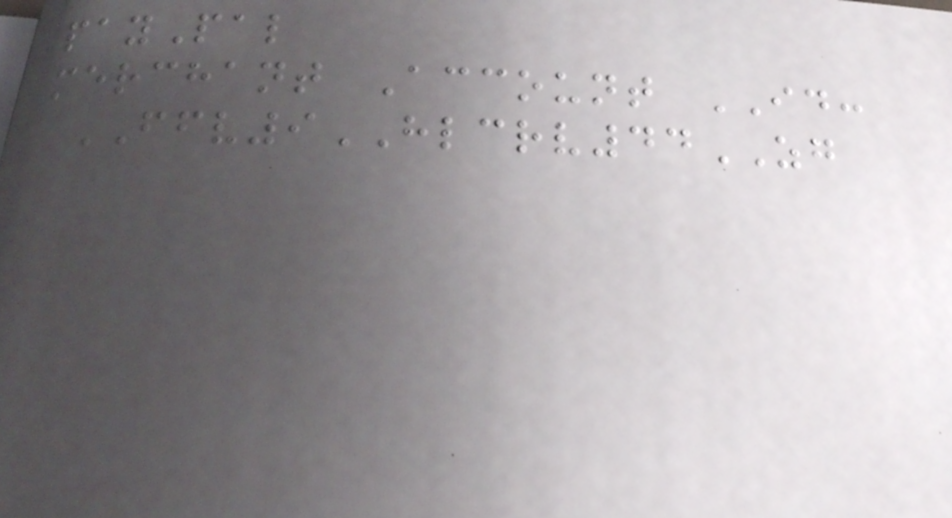PayPal
Merchant Account ID:
FFV9HLCRV44ZG
